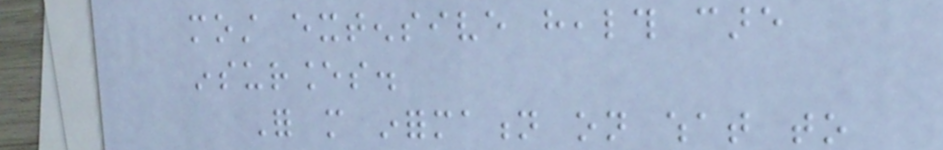most extensive health care
insurances.
For more information on what to
